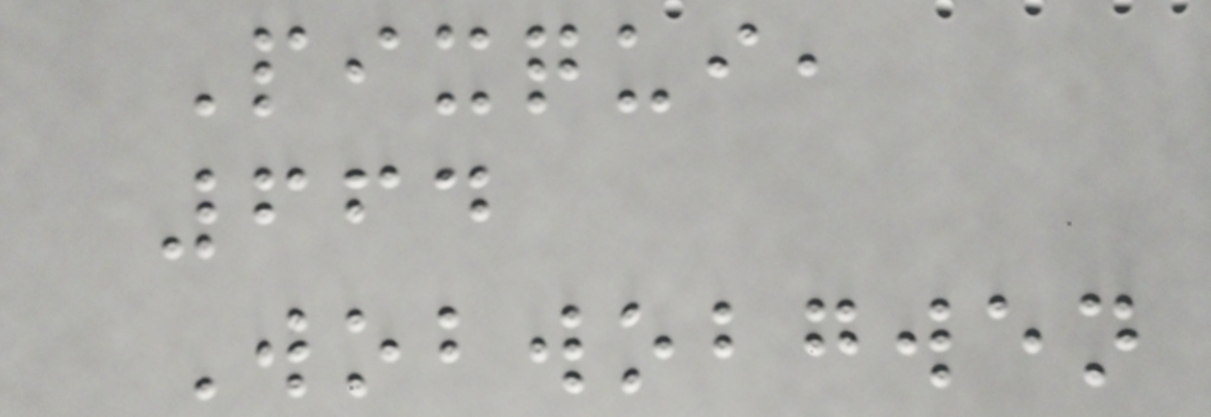Pixqui,
664
Wobwobgwen
